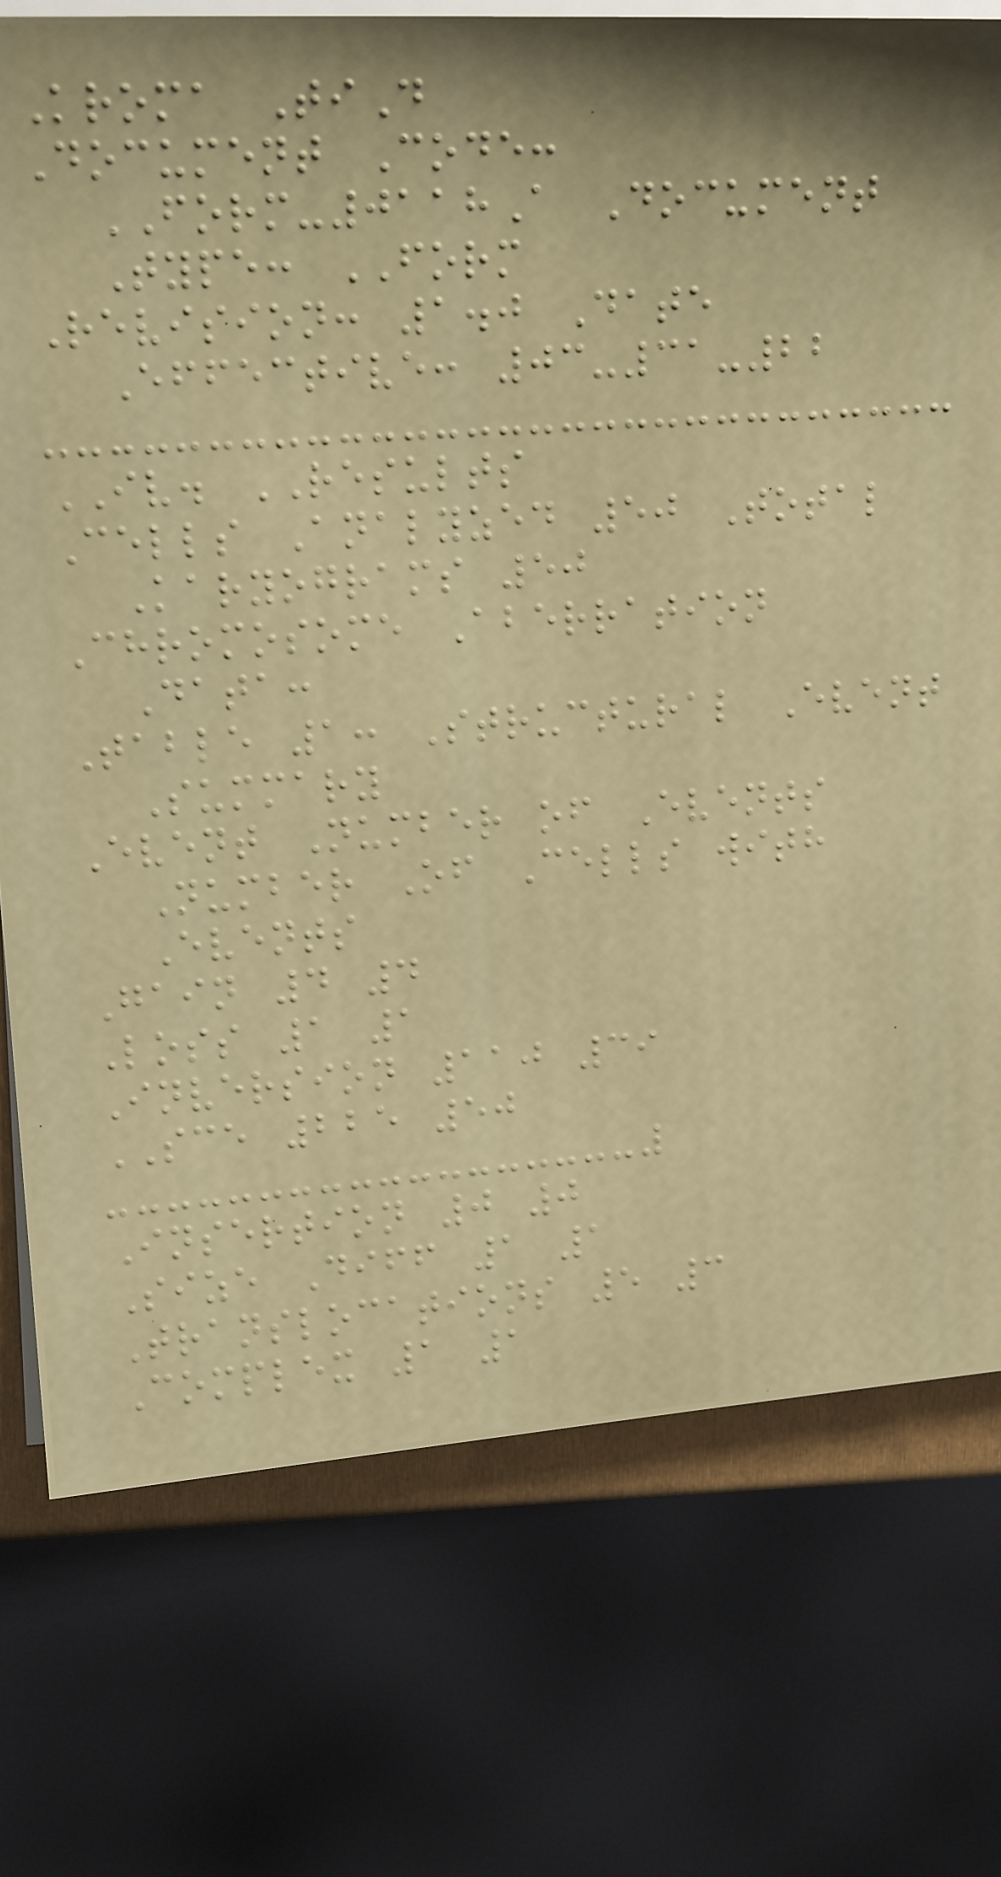Kroma TiD
Document Code:
FORM-0118A Document
Type: FORM
Revision: 1.0 Date
Effective: 03-31-22
IV. RESULTS
Cells Analyzed 50 Total
Karyograms 50
Chromosome Aberration
Data:
Table 1: Structural Event
Summary
Event Number of Events
Number Of Cells with
Events
Gain 4 4
Loss 1 1
Inversion 110 39
SCE 225 50
Insertion 0 0
Size Diff 1 1
Translocations 5 3
Complex 1 1
